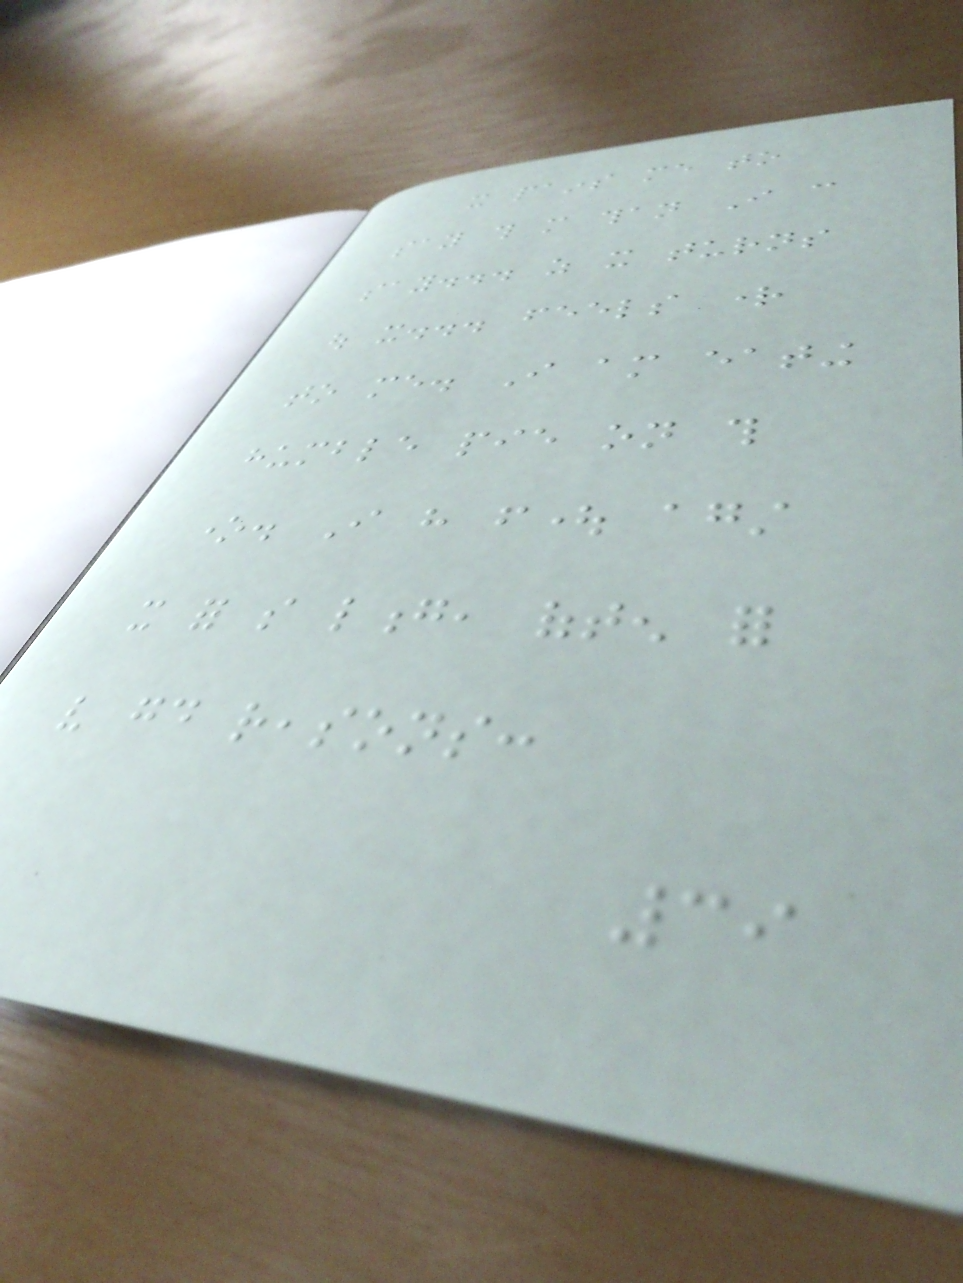it pains me to
say this more than I can
say... as it turns
out it... feels right
to me. I am eating
humble pie on this
one. I have fought against
it for so long, often for
very good reasons:
39
